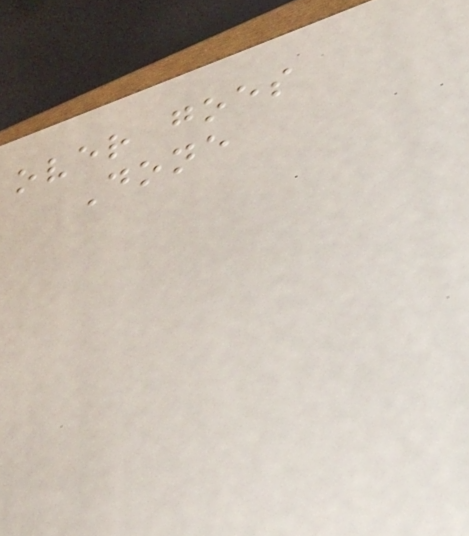over goes
Done
